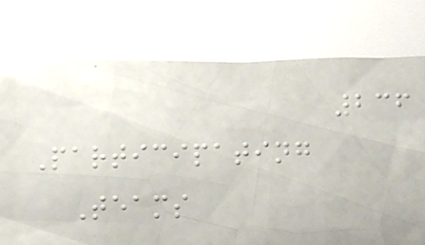236
Participating
Teams
